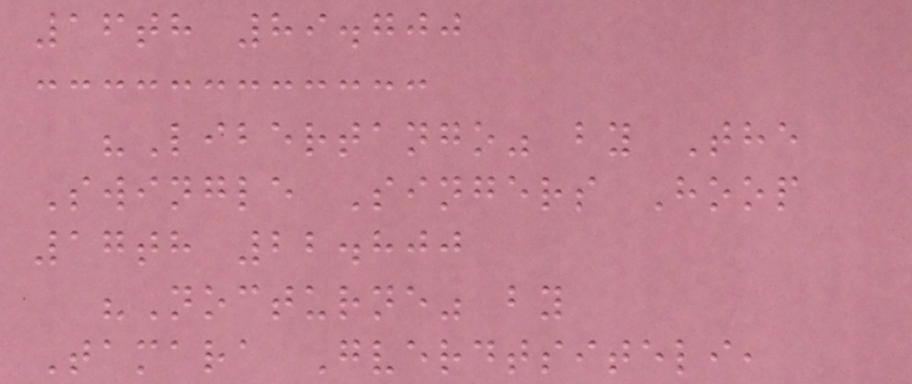16th 89.700
"Libertango" by The
Swingle Singers Hoop
17th 22.800
"Nocturne" by
Tamara Gverdtsiteli,
